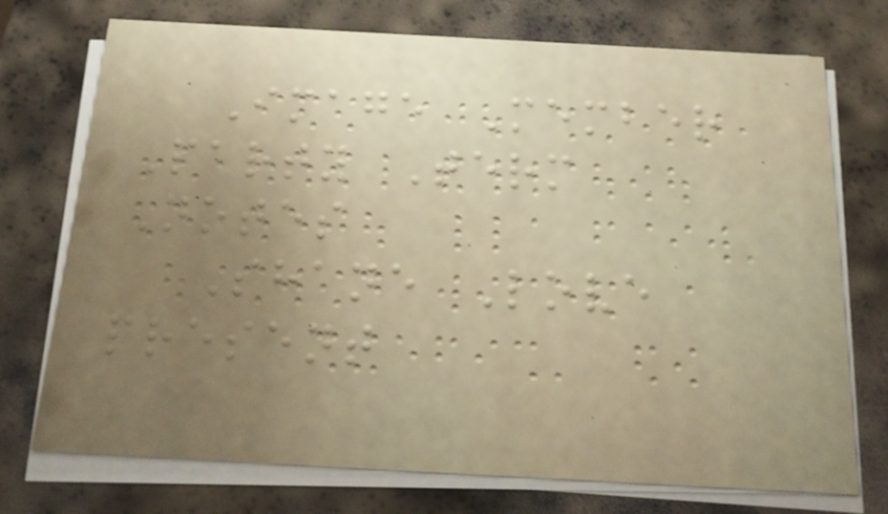Image Member
Party Term
Notes
Shane Love
present
